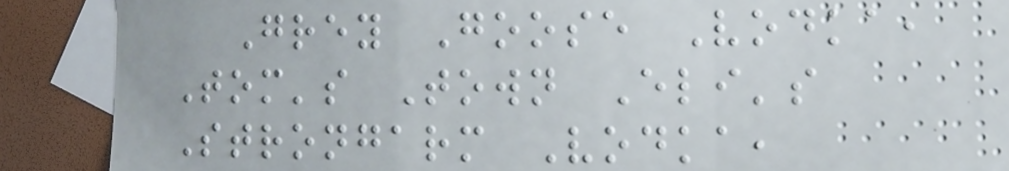Grey Goose Vodka,
Tom's Town Eli's
Strongarm Vodka,
